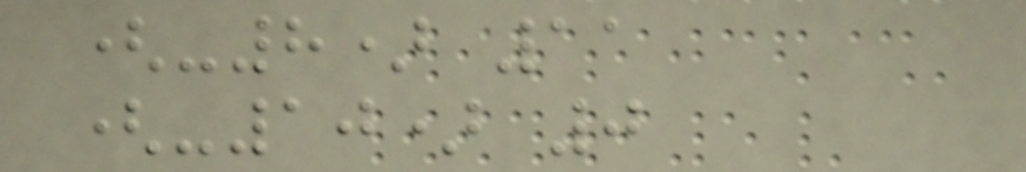(-8) 11
(-10) 0
